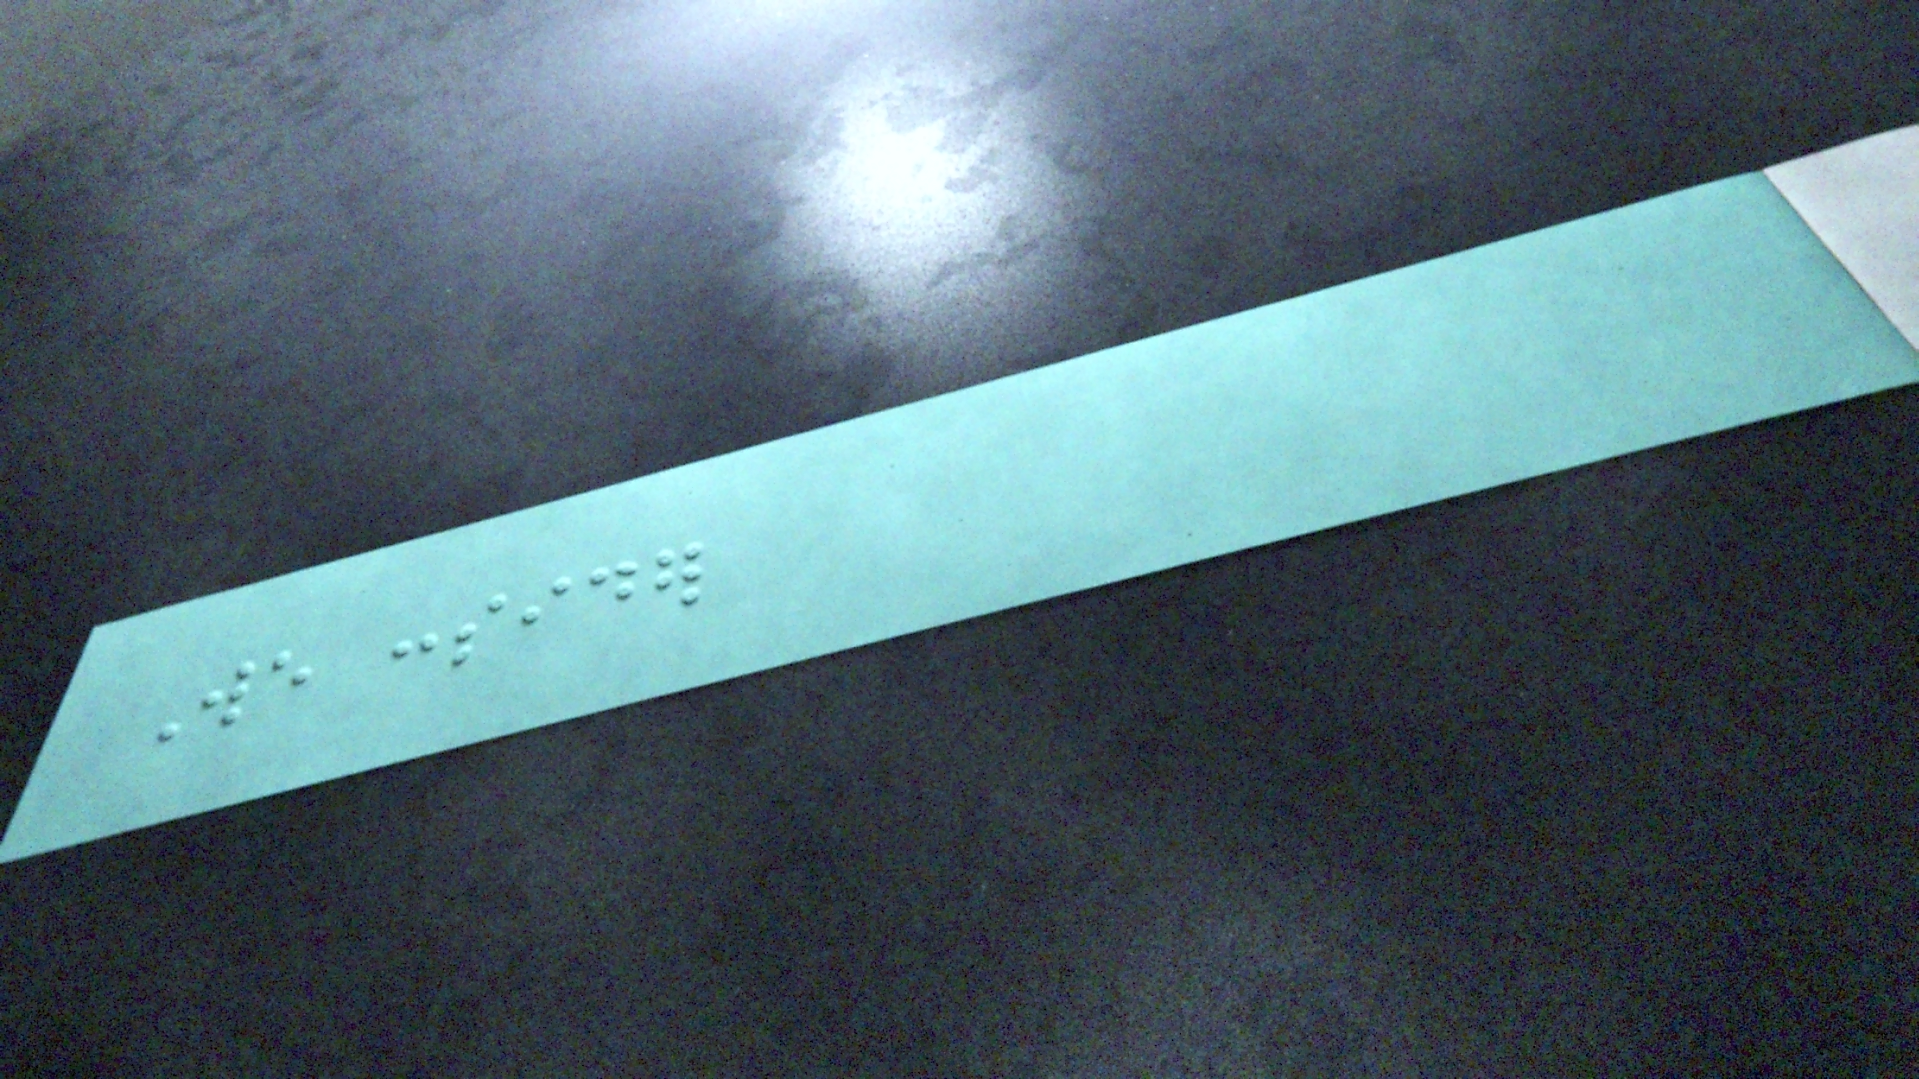We consider
